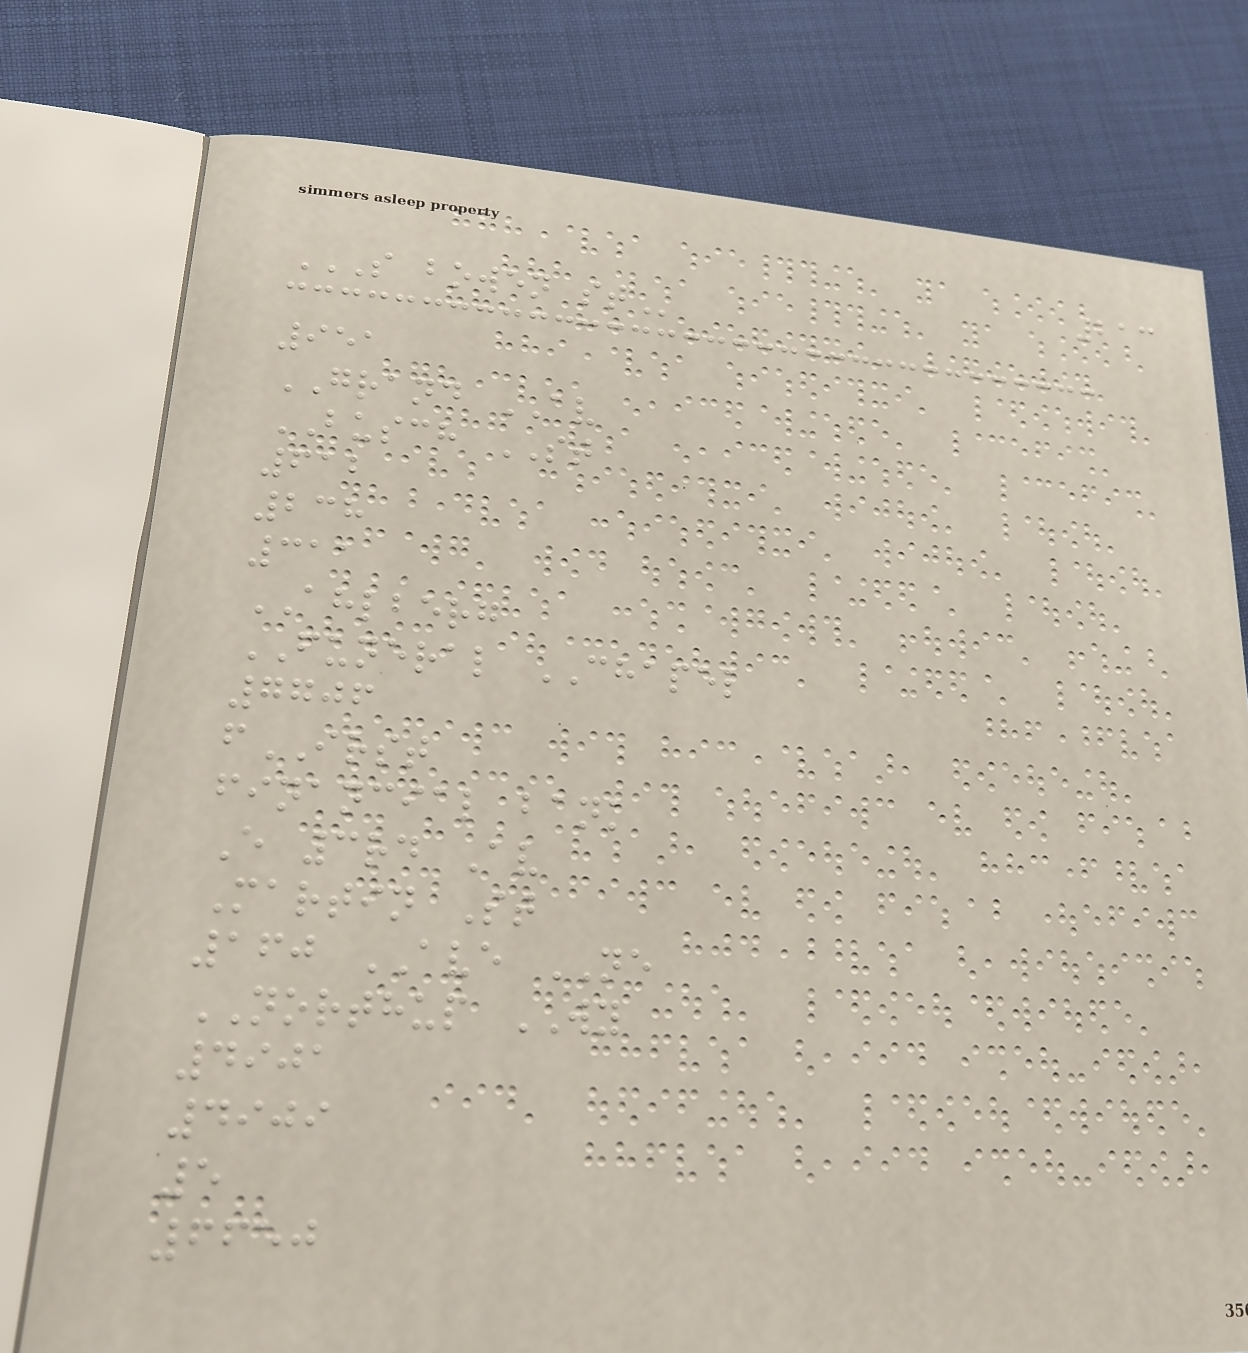213
S BOWEN ST
951
GRAND AV
BUSCH ST
612
238
311
AHLBERG
FUNERAL CHAPEL
7706
fIRST
financial bank
E 3rd Av
Martin St
160 AVE NE
NORTHUP WY
4901
4909
5
6650
